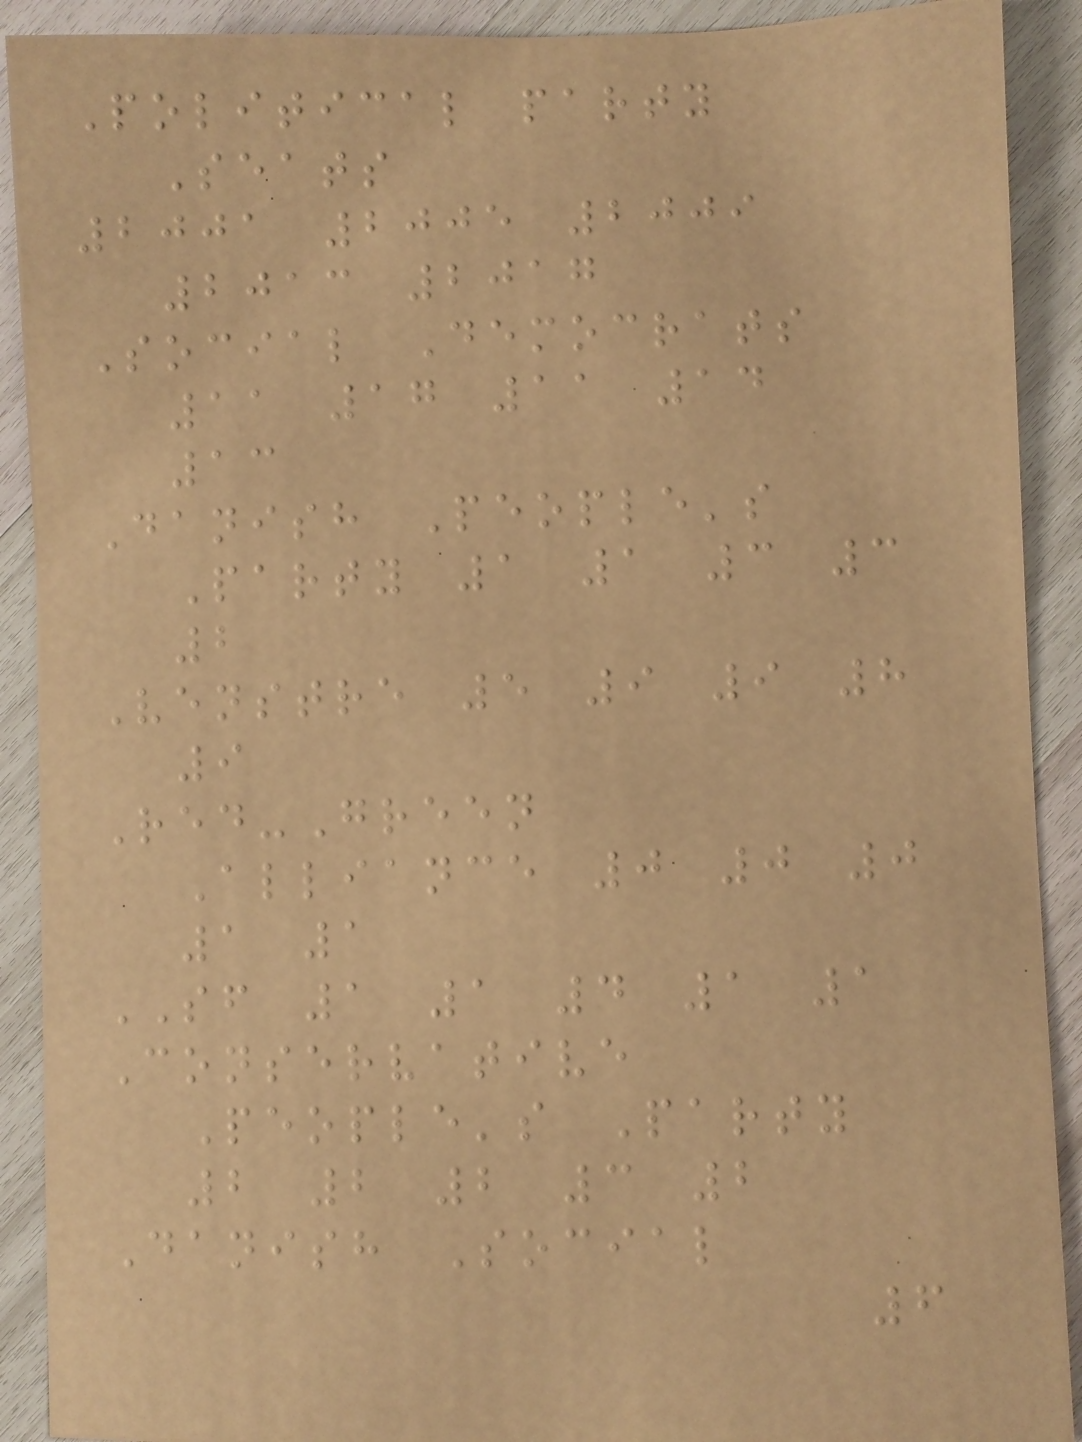Political party
Seats
2001 2005 2009
2013 2017
Social Democrats
11 17 11 14
13
Danish People's
Party 1 1 3 3
2
Venstre 5 9 9 8
9
Red-Green
Alliance 0 0 0
1 1
SF 1 1 4 1 1
Conservative
People's Party
2 2 2 3 2
Danish Social
6
